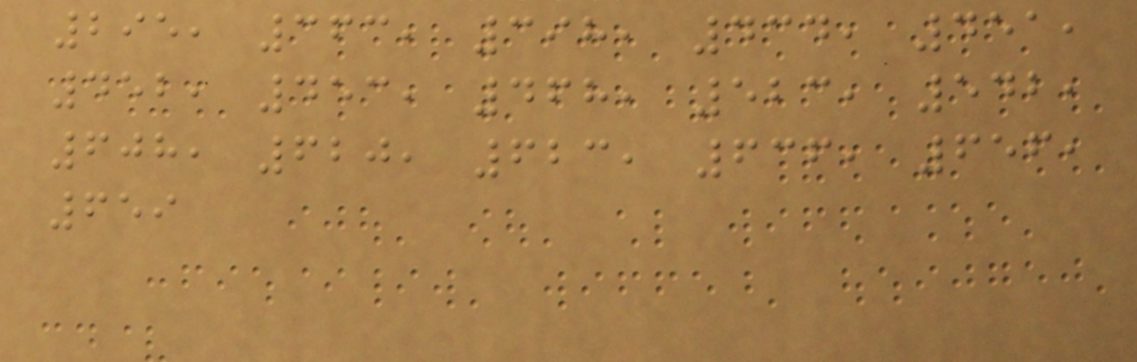295, 363, 398, 434, 451,
452, 453, 468, 523, 542,
608, 620, 623, 636, 656,
659
